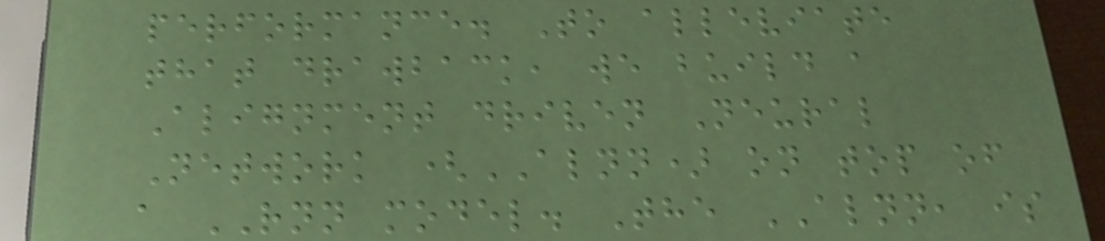performance. To alleviate
that drawback, we build a
Alignment driven Neural
Network (ALNN) on top of
a RNN model. The ALNN, is
